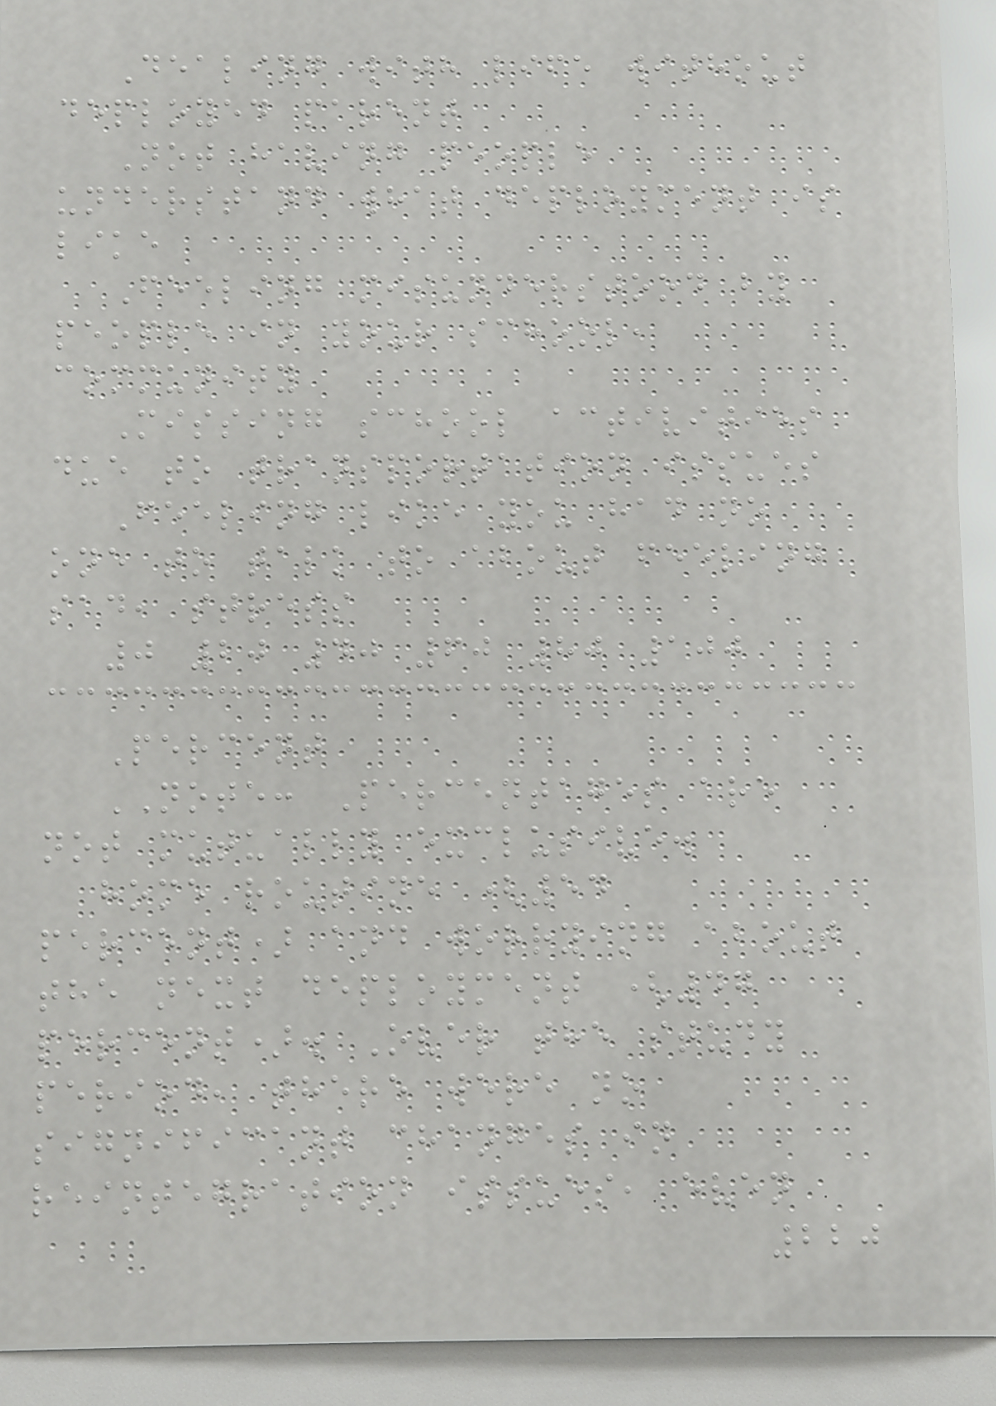Dealing with life without
deployed parent
Not having people
understand what deployment is
like
Feeling misunderstood by
people in your school,
community
Missing school activities
due to transportation issues
Feeling like you had no
one to talk to about feeling
sad, stress
0 20 40 60 80 100
Percent
NOTE: Percentages are
not mutually exclusive.
home routine (54
percent) and worrying about
the next deployment (47
percent). Over the study
period, there were no
significant changes in
reintegration issues, even
220
